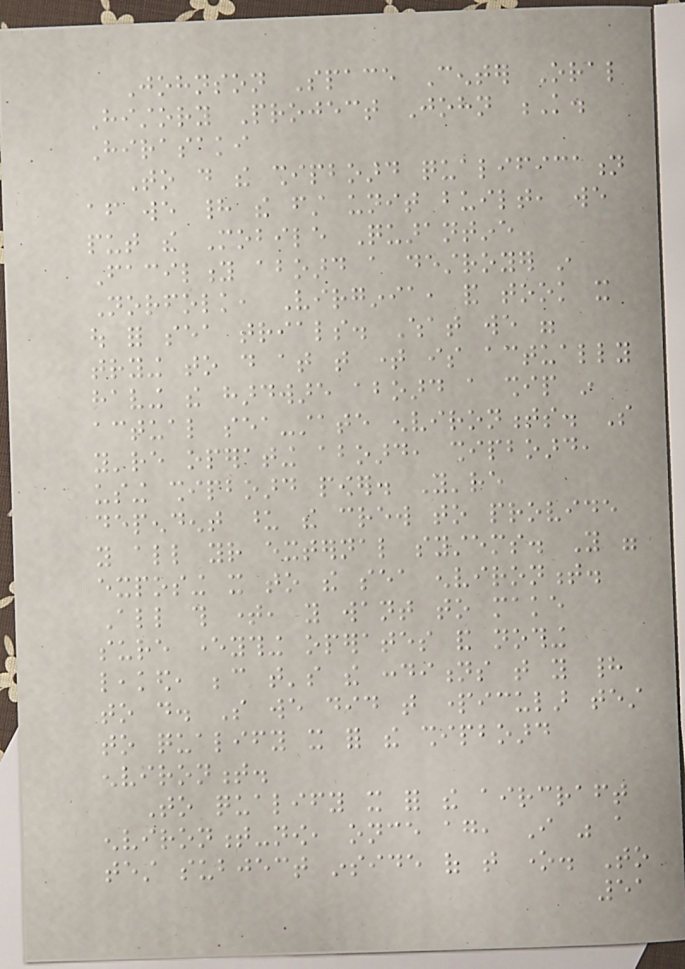Johnson Space Center Oral
History Project John K.
Hirasaki
To do the shipboard qualification
after we had the first unit built, we
put the Mobile Quarantine
Facility aboard a destroyer in
Norfolk, Virginia, and took it
out for sea trials. What we were
trying to do at that time is actually
having the hardware aboard a ship in
actual sea-state environments. So
you're operating aboard, shipboard,
using shipboard power. You're
dependent upon the crew to provide
you all your external systems. You were
exposing it to the sea environment.
All this time, you want to make
sure everything operates and nothing
leaked, because that's the conditions that you had
to do. So we did that particular test
to qualify it for the shipboard
environment.
To qualify it for the aircraft
environment-now, once again, I was a
test subject inside of that one. To
51
